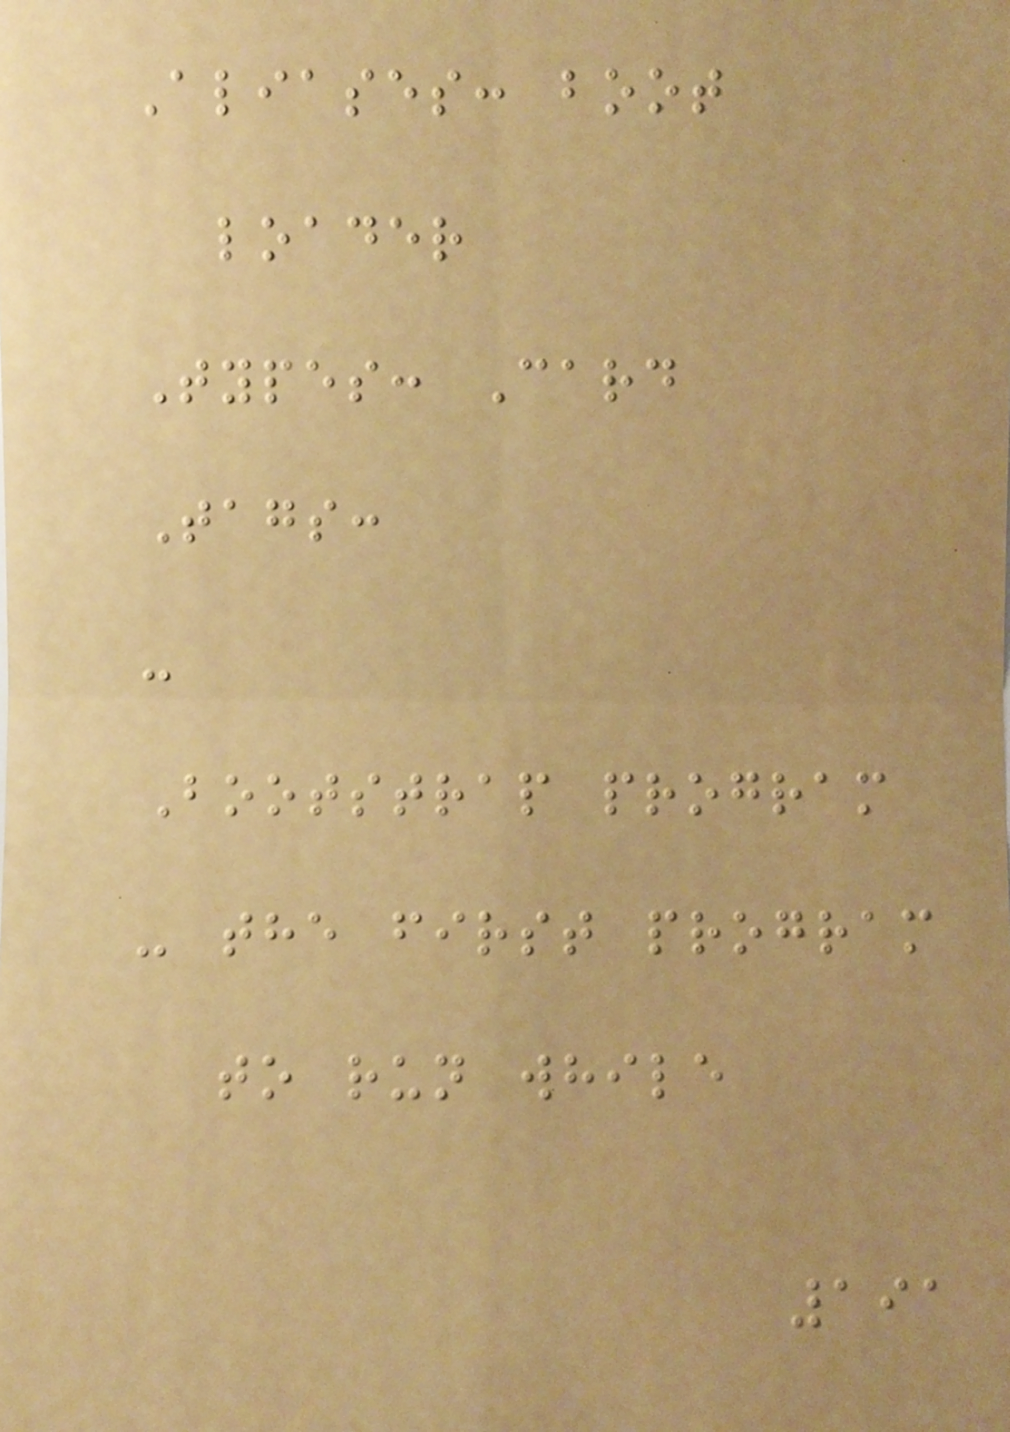Aliases: boot
loader
Types: Card
Tags:
-
Bootstrap program
- the first program
to run while
191
